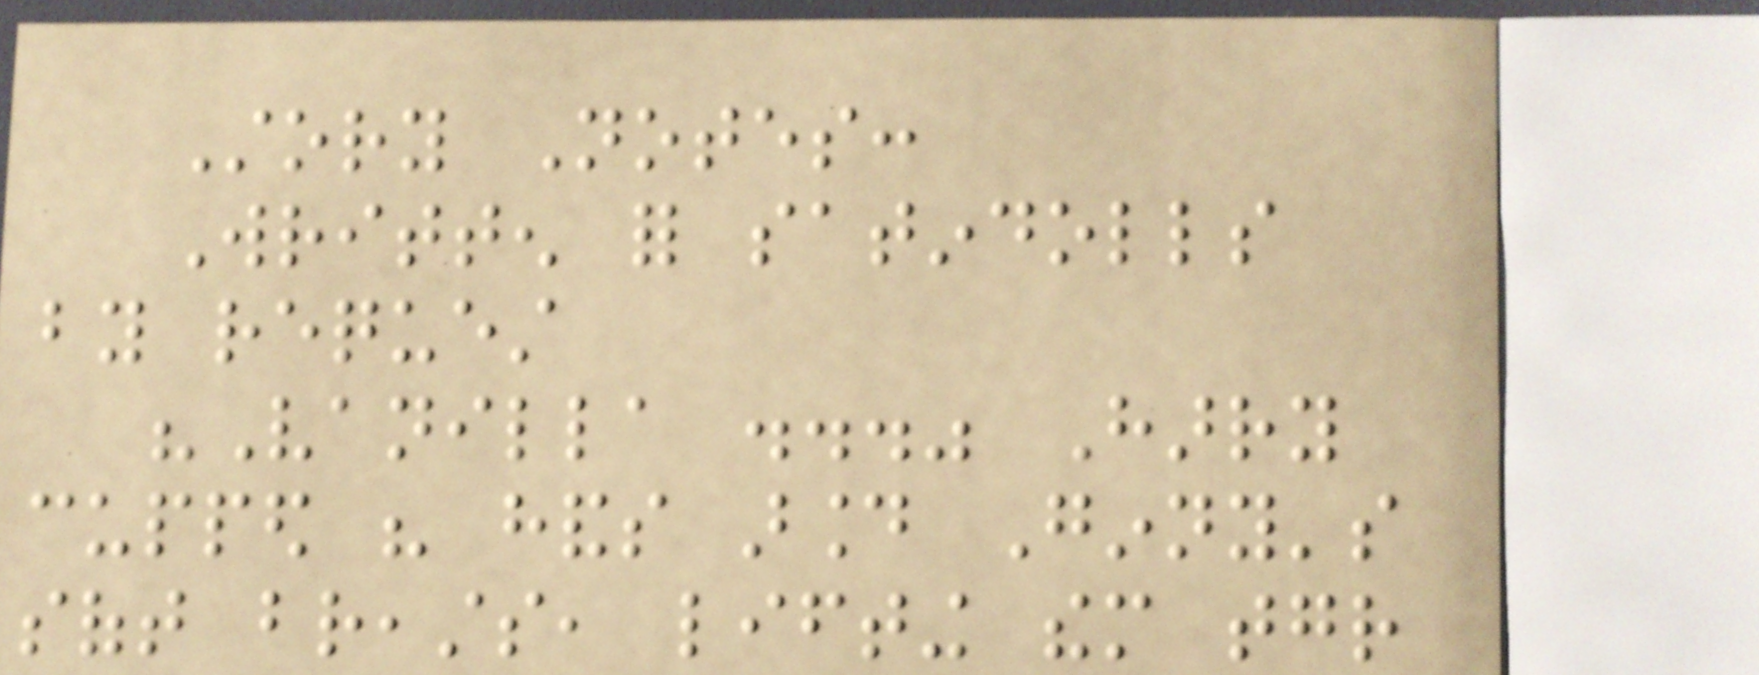Story Notes:
Written for satindolls
by request
"Vanilla ..." Harry
cupped his hands around Ginny's
soft breasts, lifting them together
